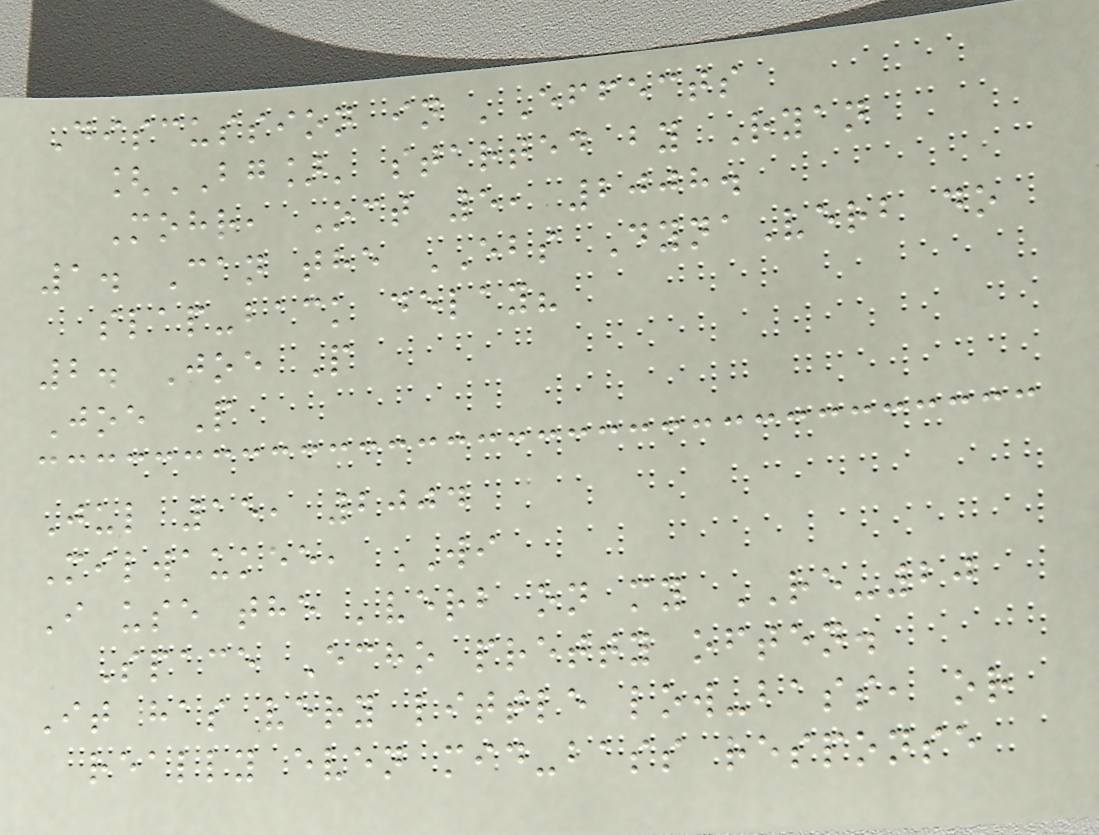Discussion in 'Effects
[BG]' started by Ryan
Mohr, Oct 5, 2008.
1. Can the EBS DynaVerb do
slap-back delay?
2. Joe P
Joe P
Jul 15, 2004
Milwaukee, WI
I use the 'verb on my RE-20
Space Echo pretty often.
It has very little low-bass, or
really even mid-bass response
